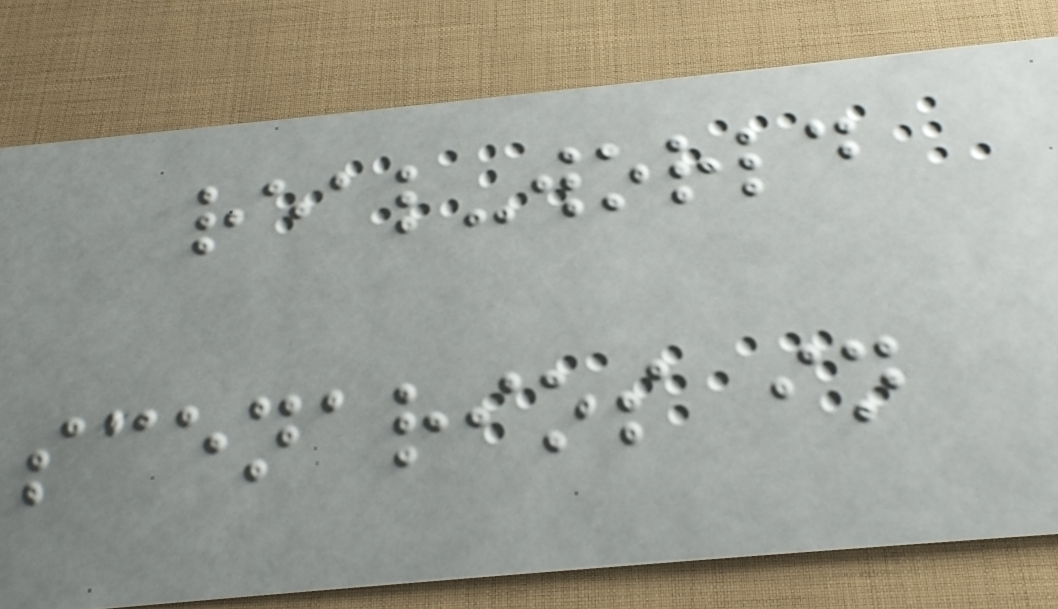real-world
scenarios in
